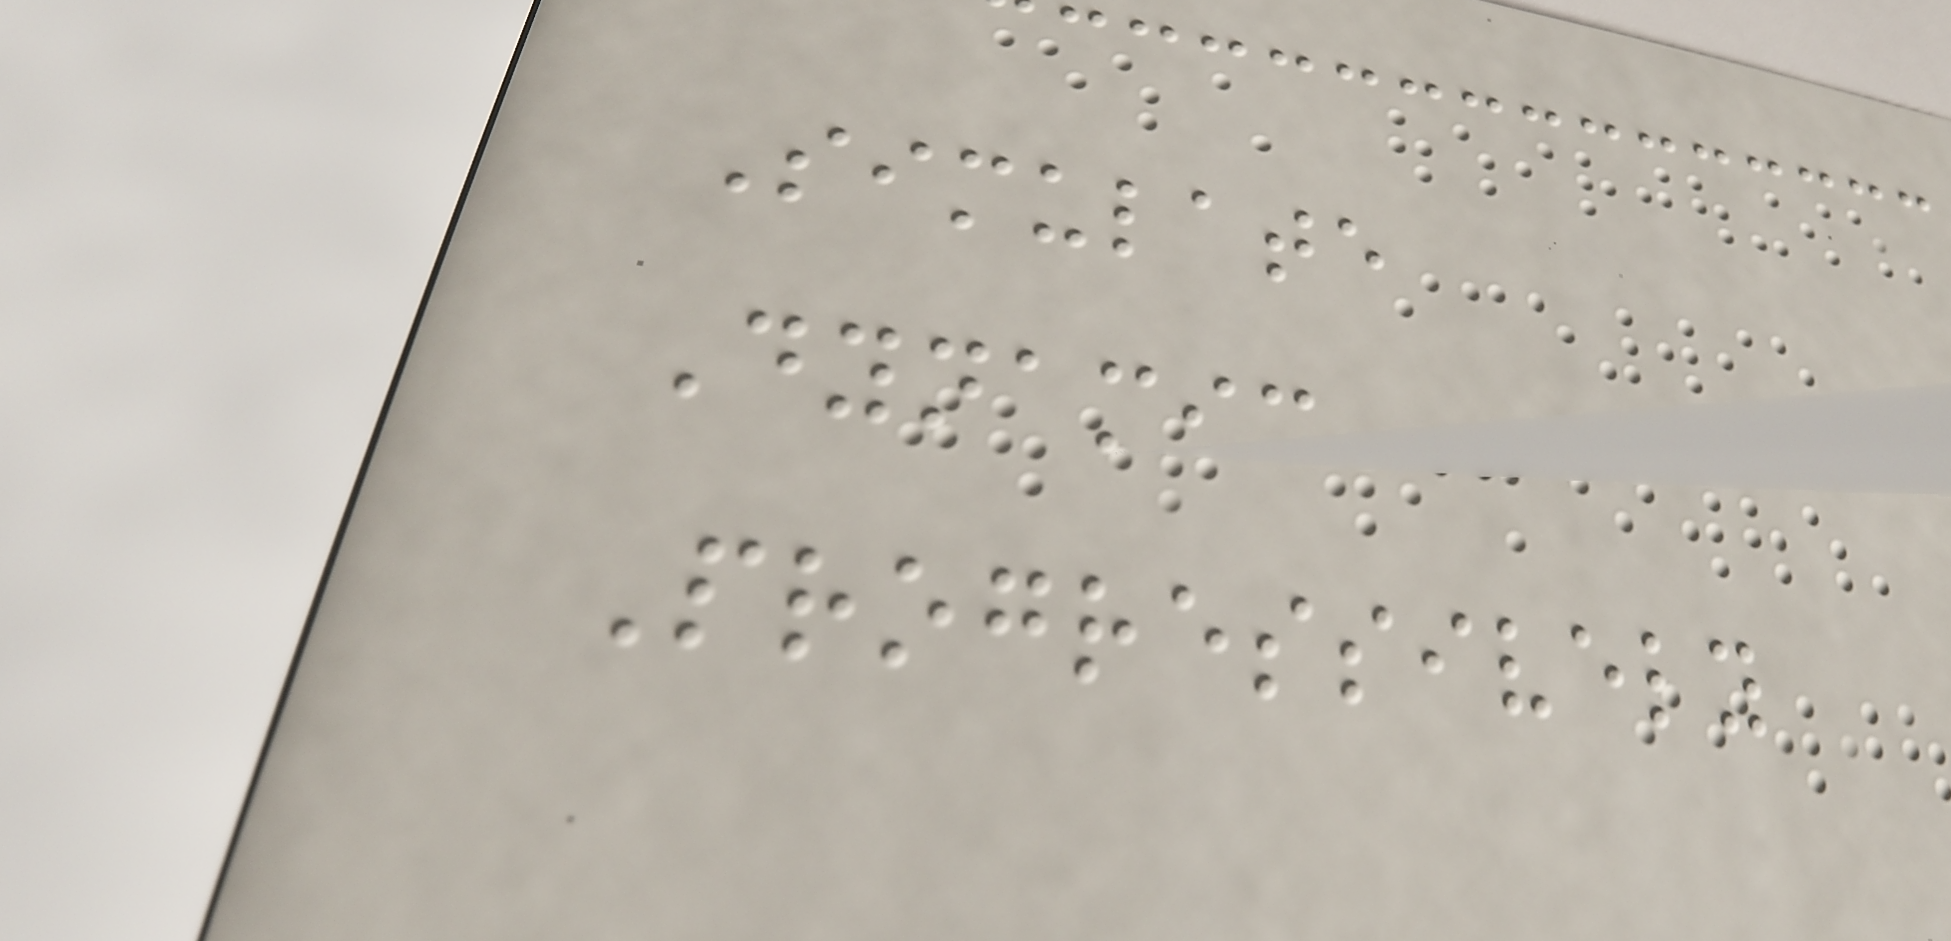Simulate
Dynamic
Progressively
